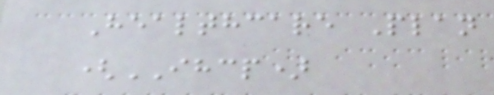Healthcare Plan
(IHCP)
